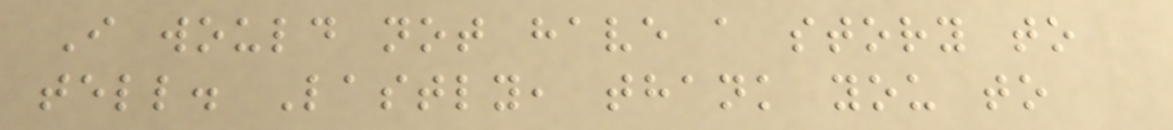I would not have a story to
tell. Lastly, thank you to
